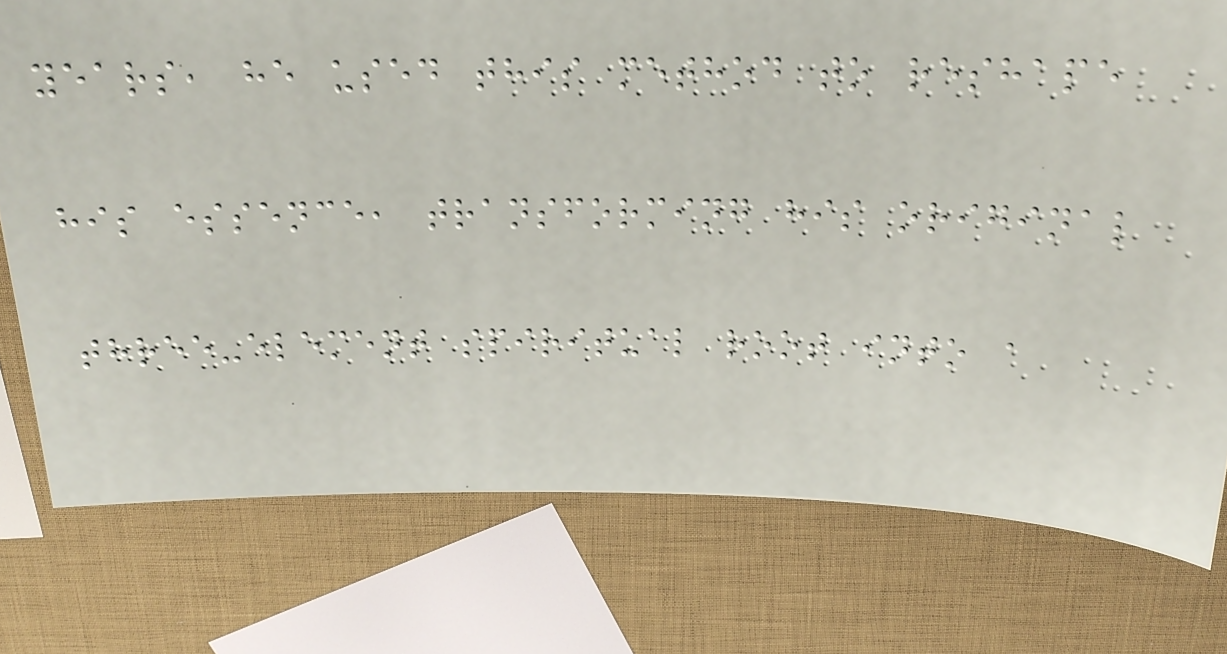years, he used this method to reshape
his essence, transforming his original
three-element spiritual root into a
